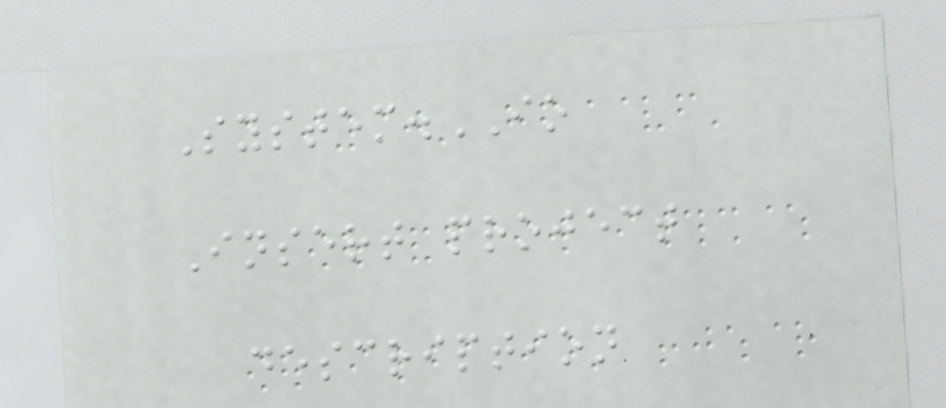System.IO
Insert project
description
